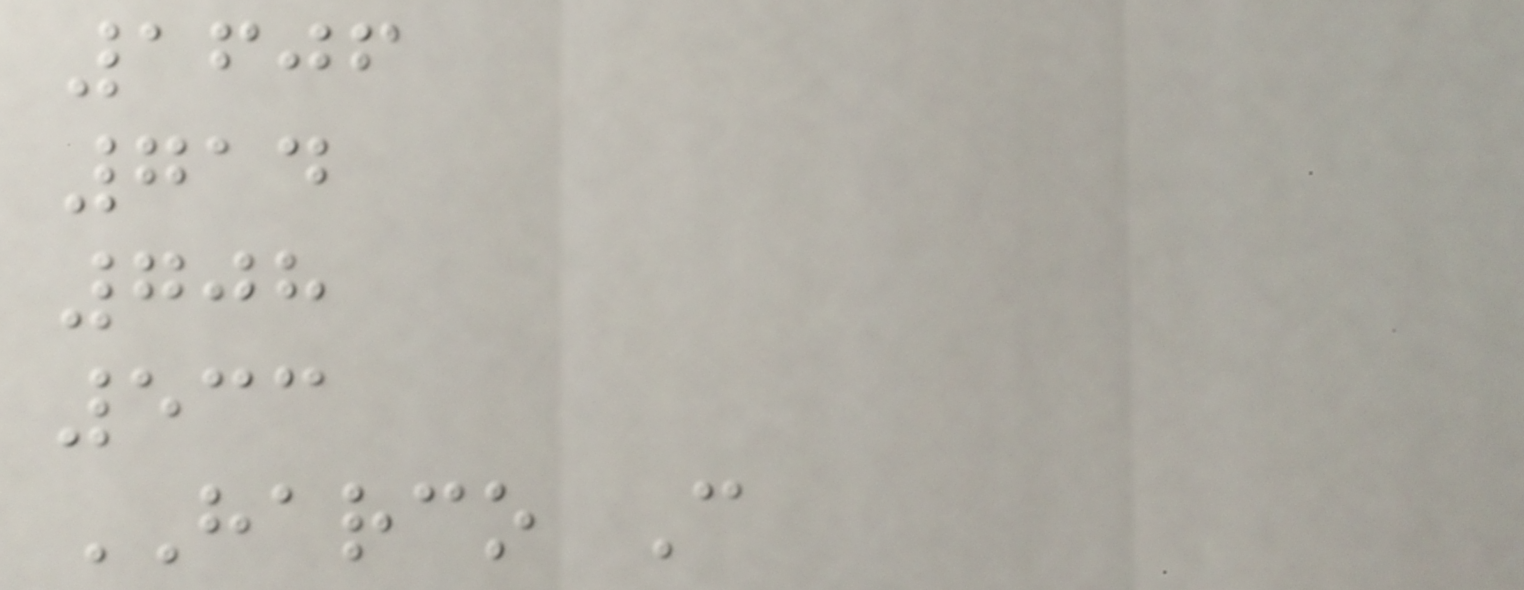1606
714
708
533
HARCO C
